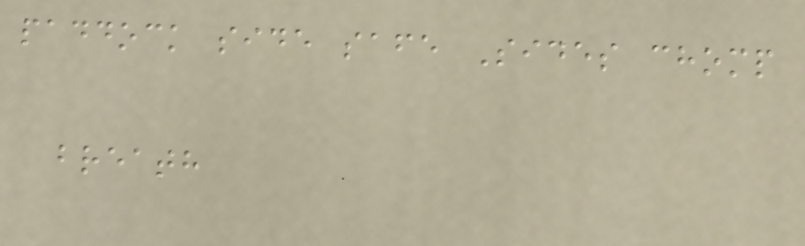paddock side safe Sides chomp
breath
